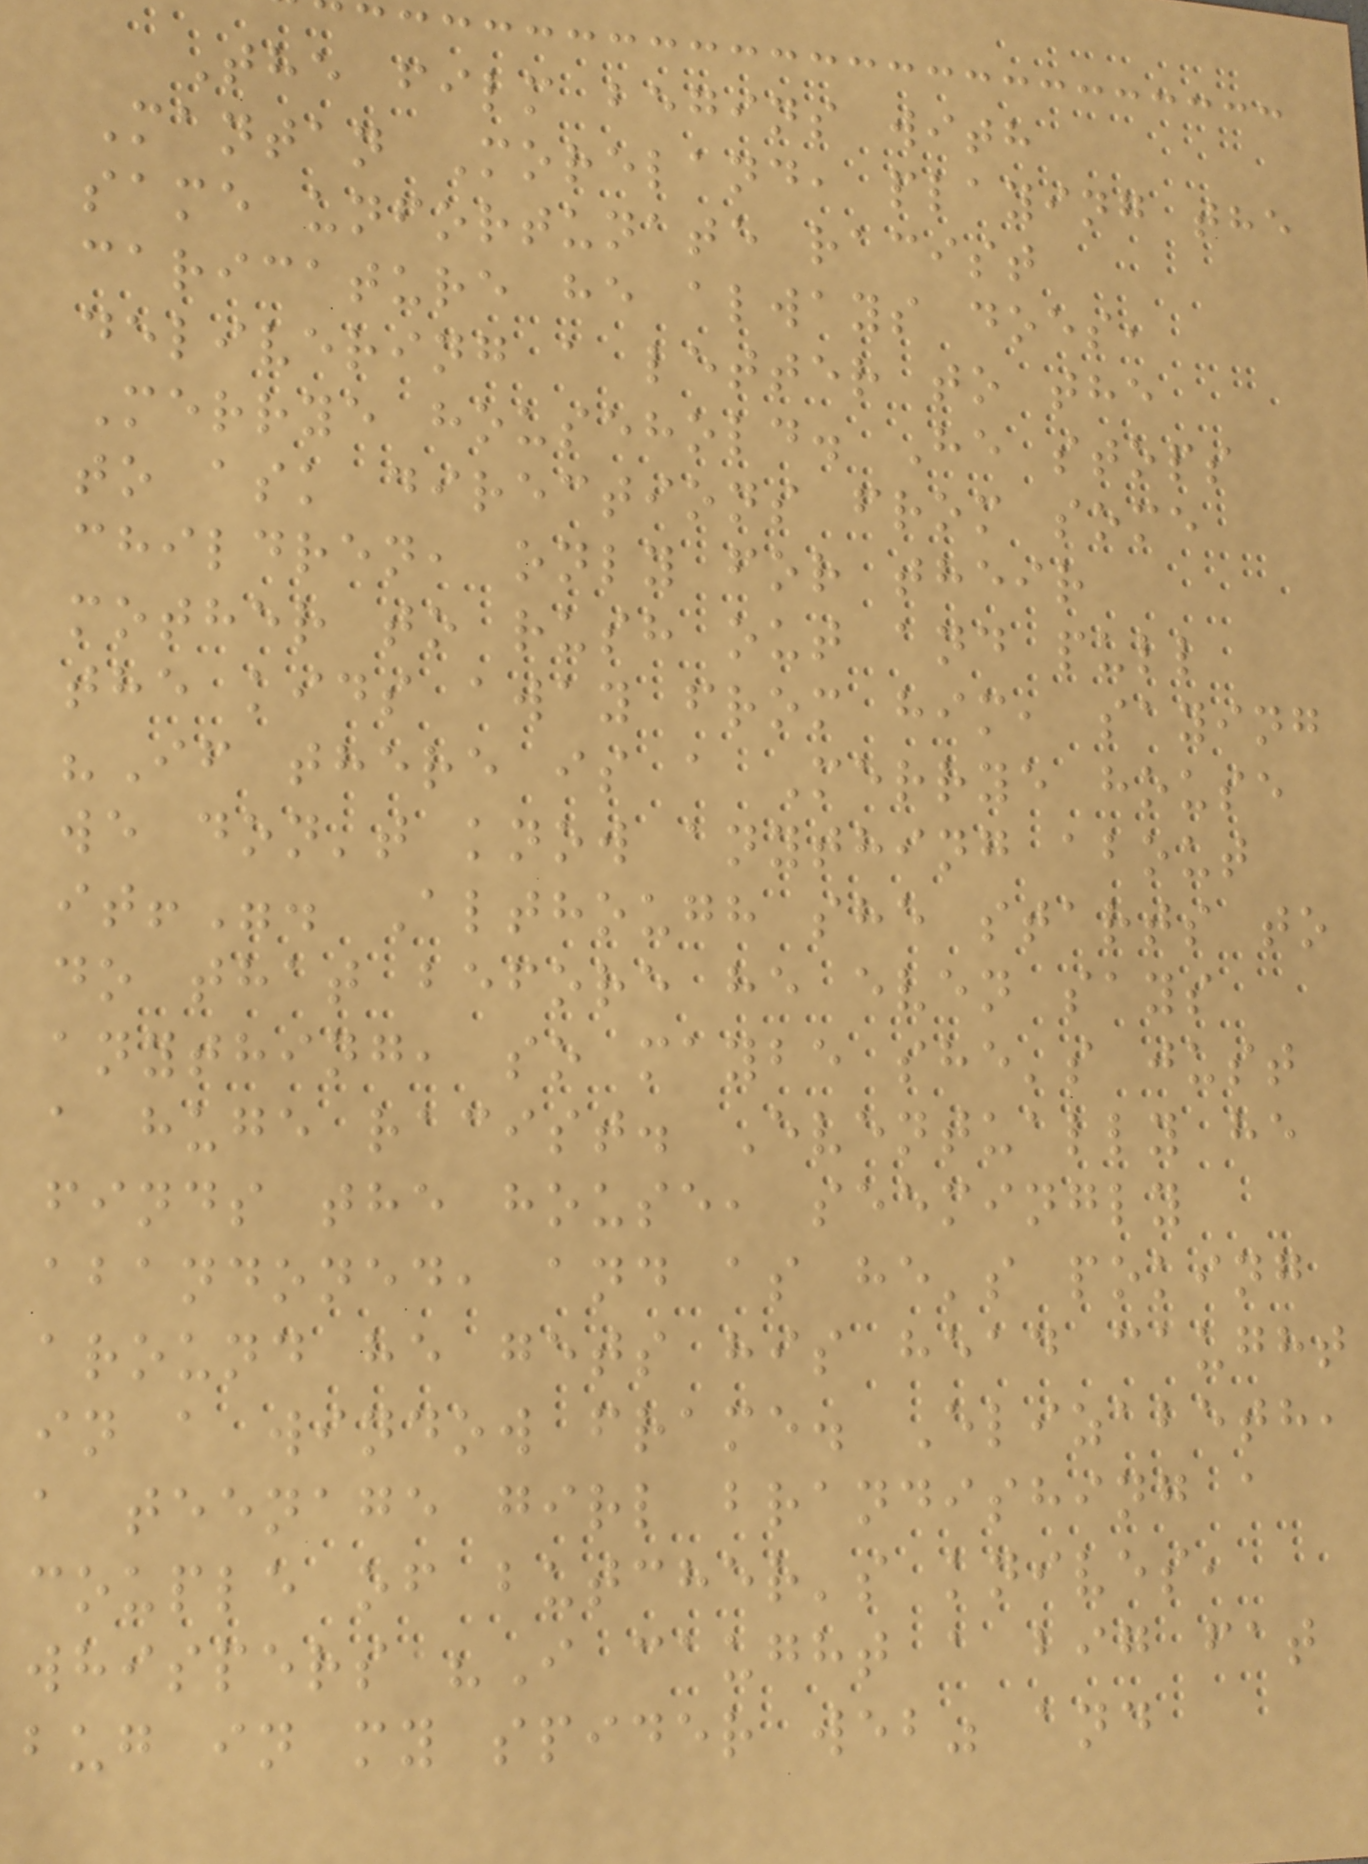The film begins with
Mantan Moreland, playing the
same unfortunate racist
caricature he always does,
delivering a letter to the
Merrye household. He stops
to ask directions from some
children, only for their
mother to rush out and pull
the kids away from him, saying
"If there is a Merrye house
we don't know anything about
it!". Although she starts to
do that before he even says
anything, so maybe she's just
a huge racist. Eventually he
finds the house, seemingly
abandoned, and as he's poking
around he gets his head caught
in a window frame. Elizabeth,
a teenage girl brandishing a
couple of butcher's knives,
whispers "I caught a big fat
bug in my spider web" and
